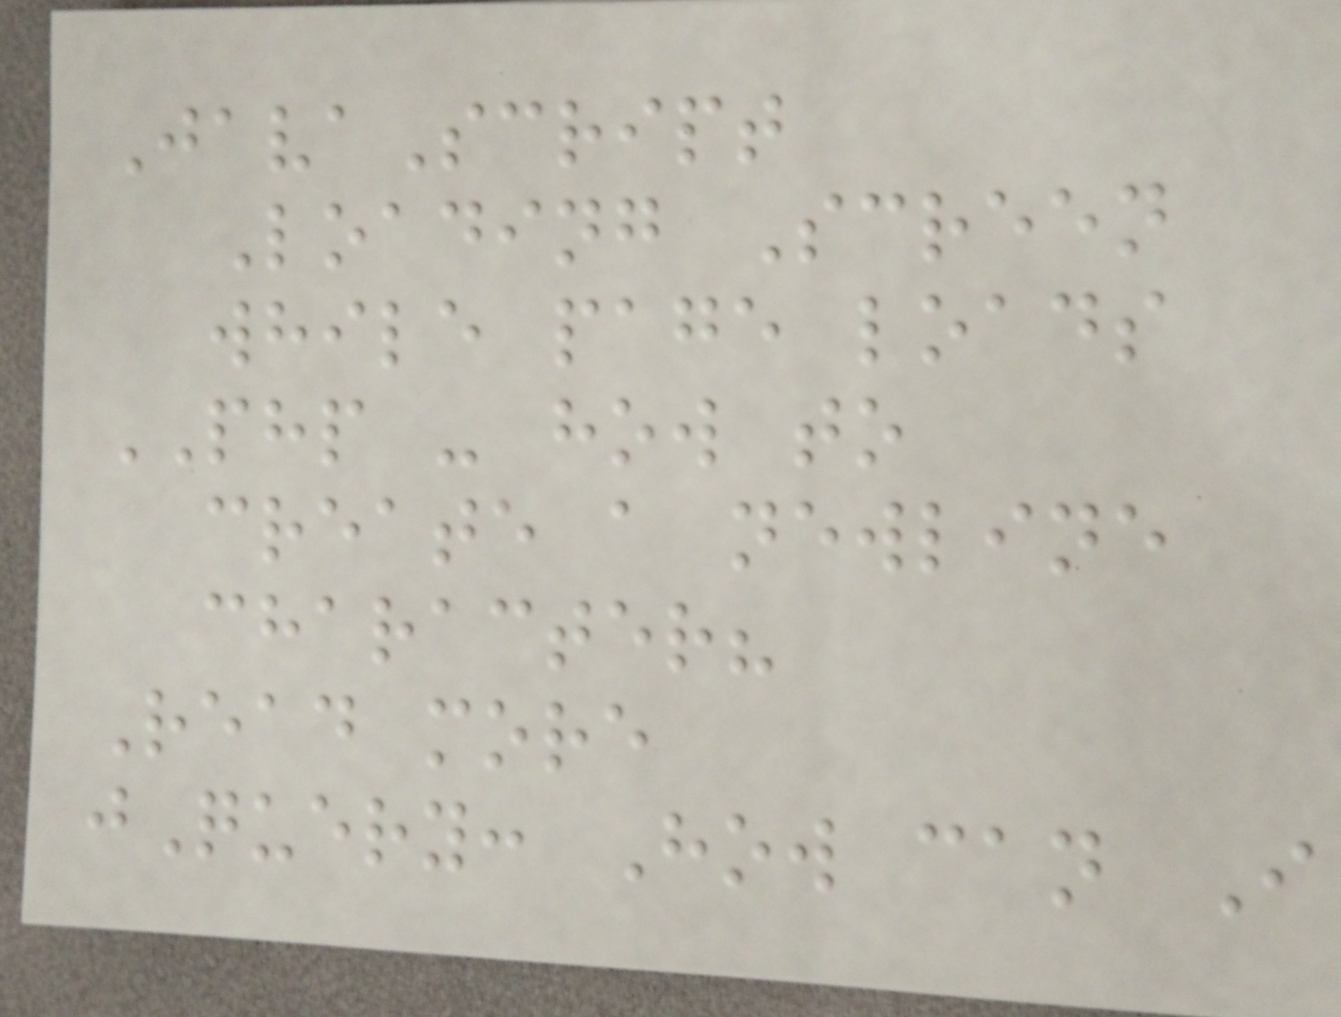JavaScript
Loading Screen
while page loads
PHP - how to
create a newline
character?
Read more
jQuery: How can I
